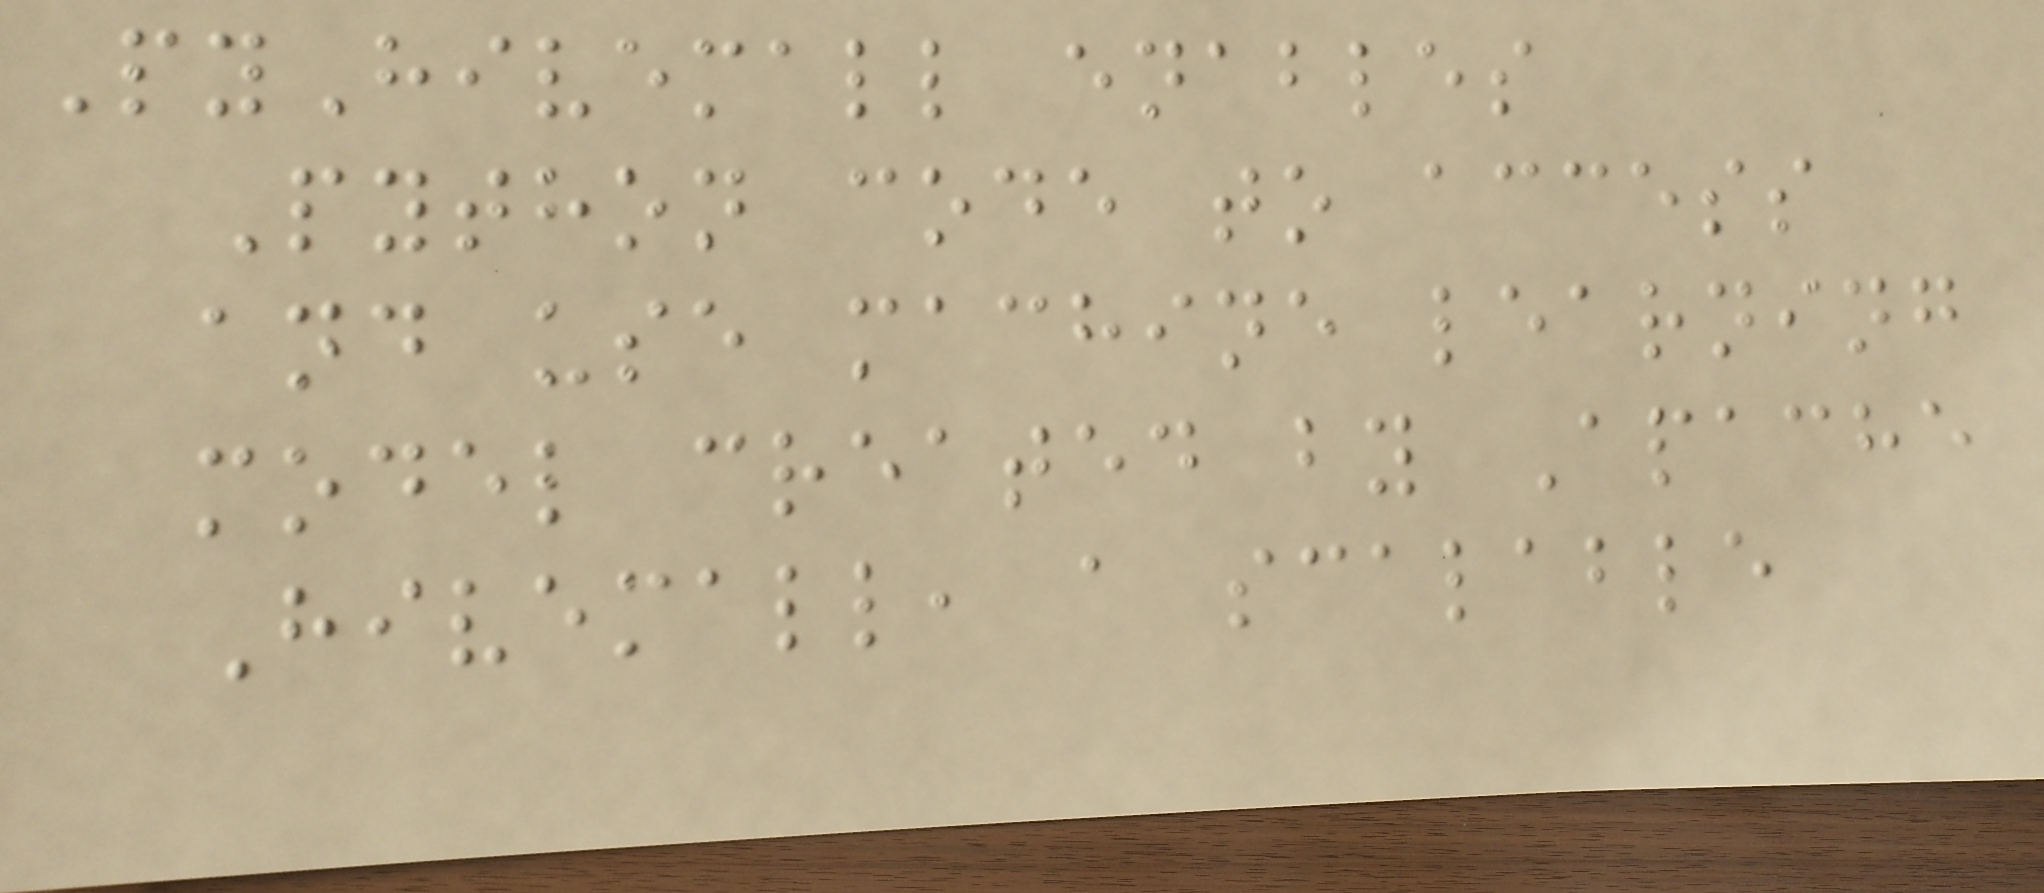PyHivemall enables
Python code to access
and use machine learning
model created by Apache
Hivemall, a scalable
